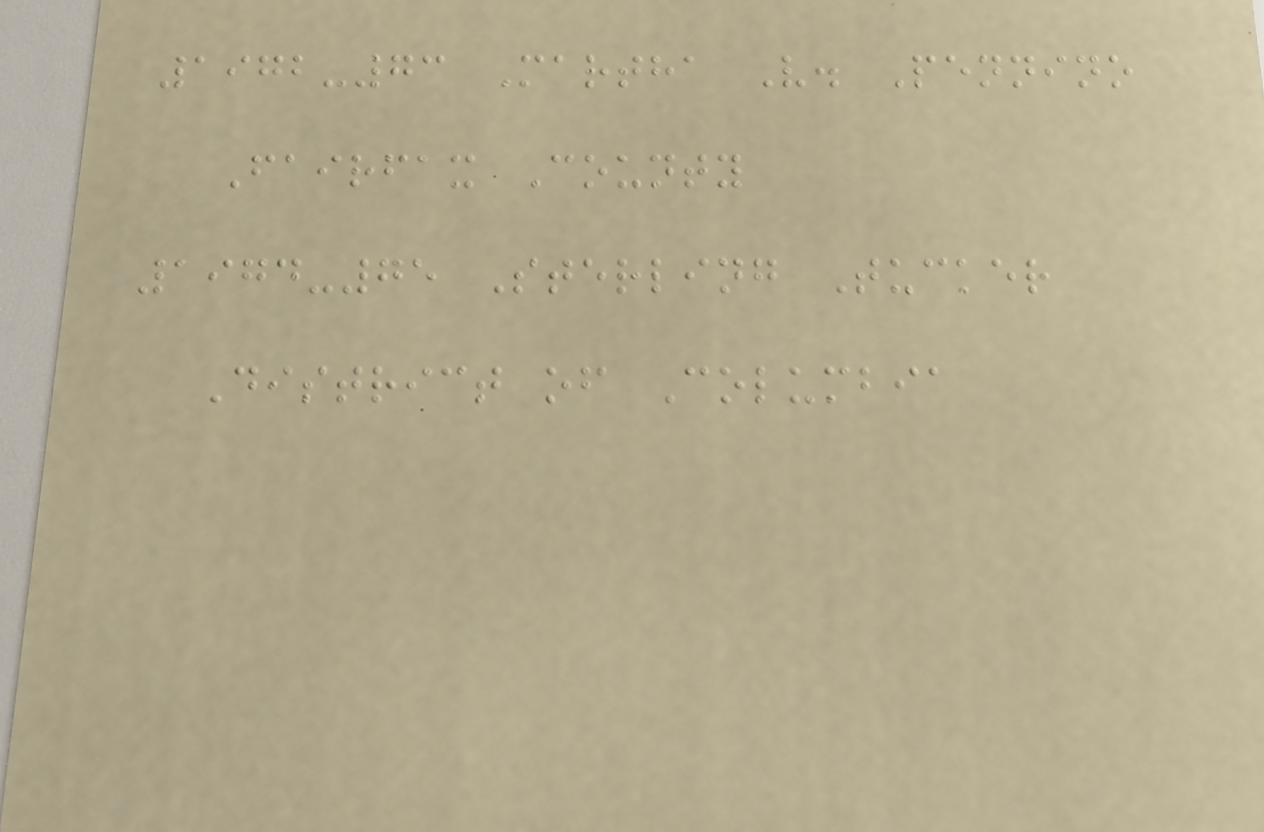1972-73 Martha V. Pennino
Fairfax County
1974-75 Sterling Tucker
District of Columbia
